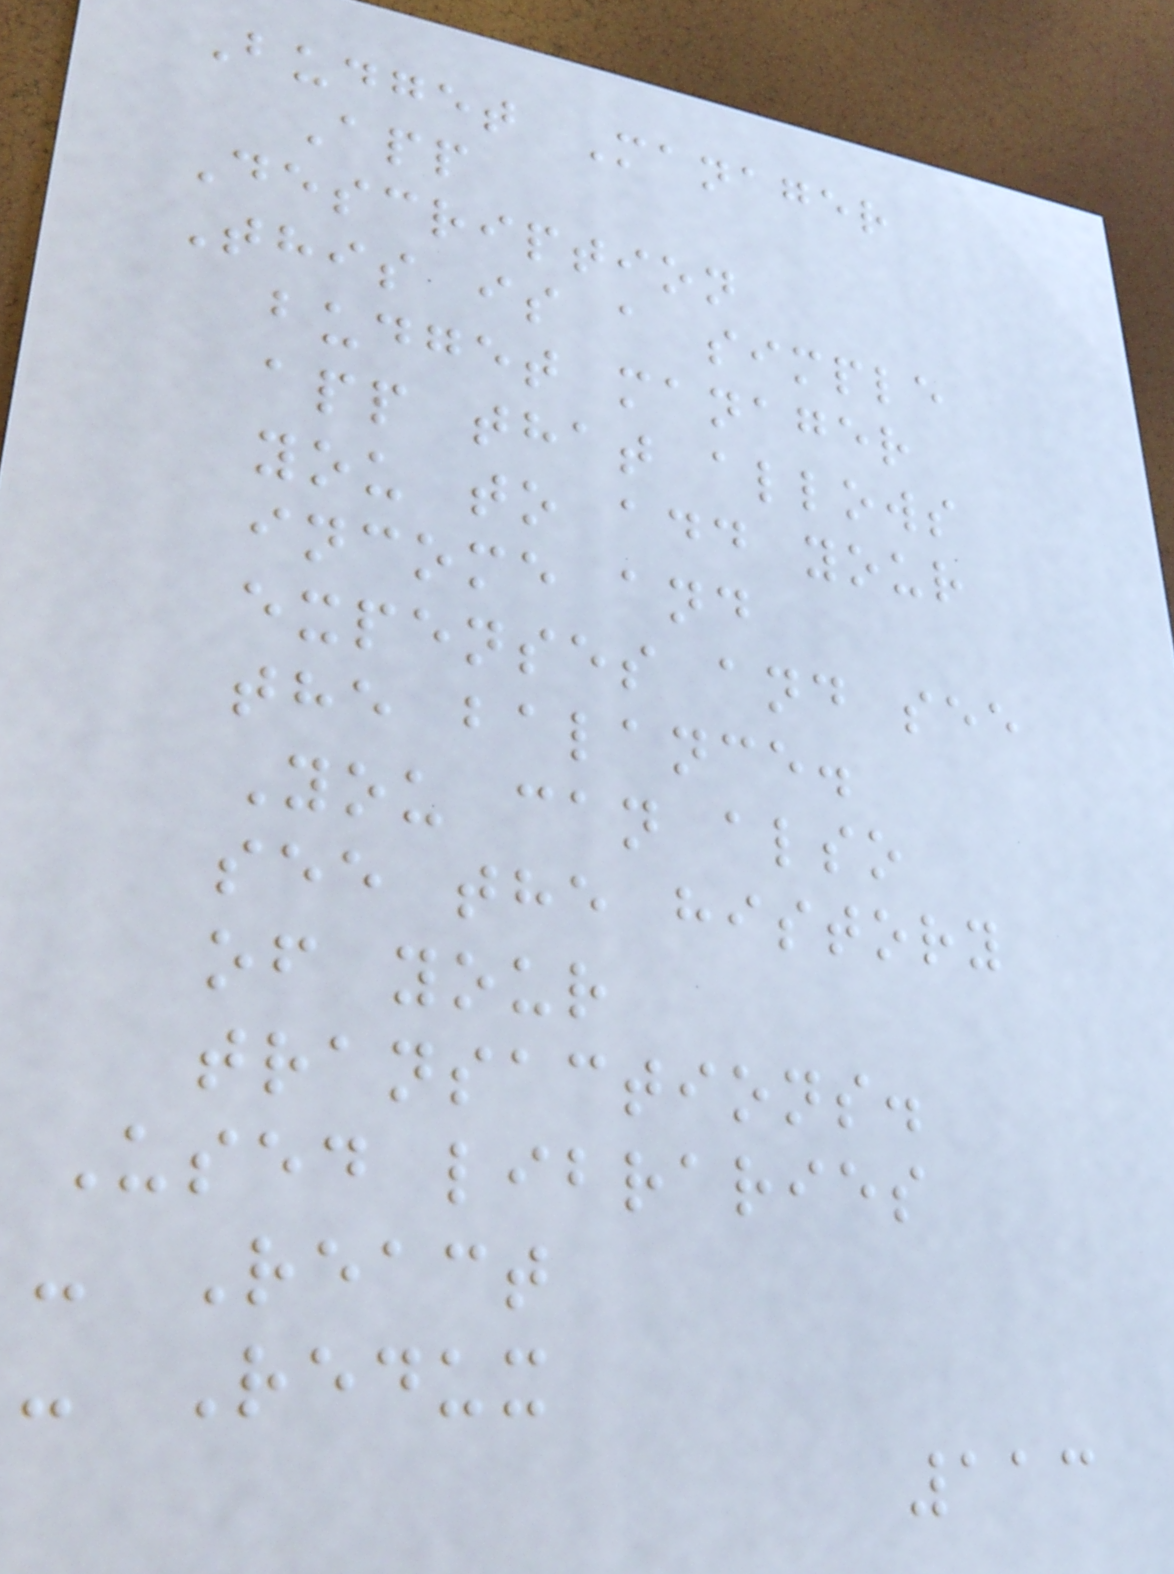Budget Manager
App
Description
This is a simple
budget manager
app that allows
you to add your
income and
expenses and see
the balance.
You can also
see the history
of your
transactions.
Used libraries
- React
- Redux
113
